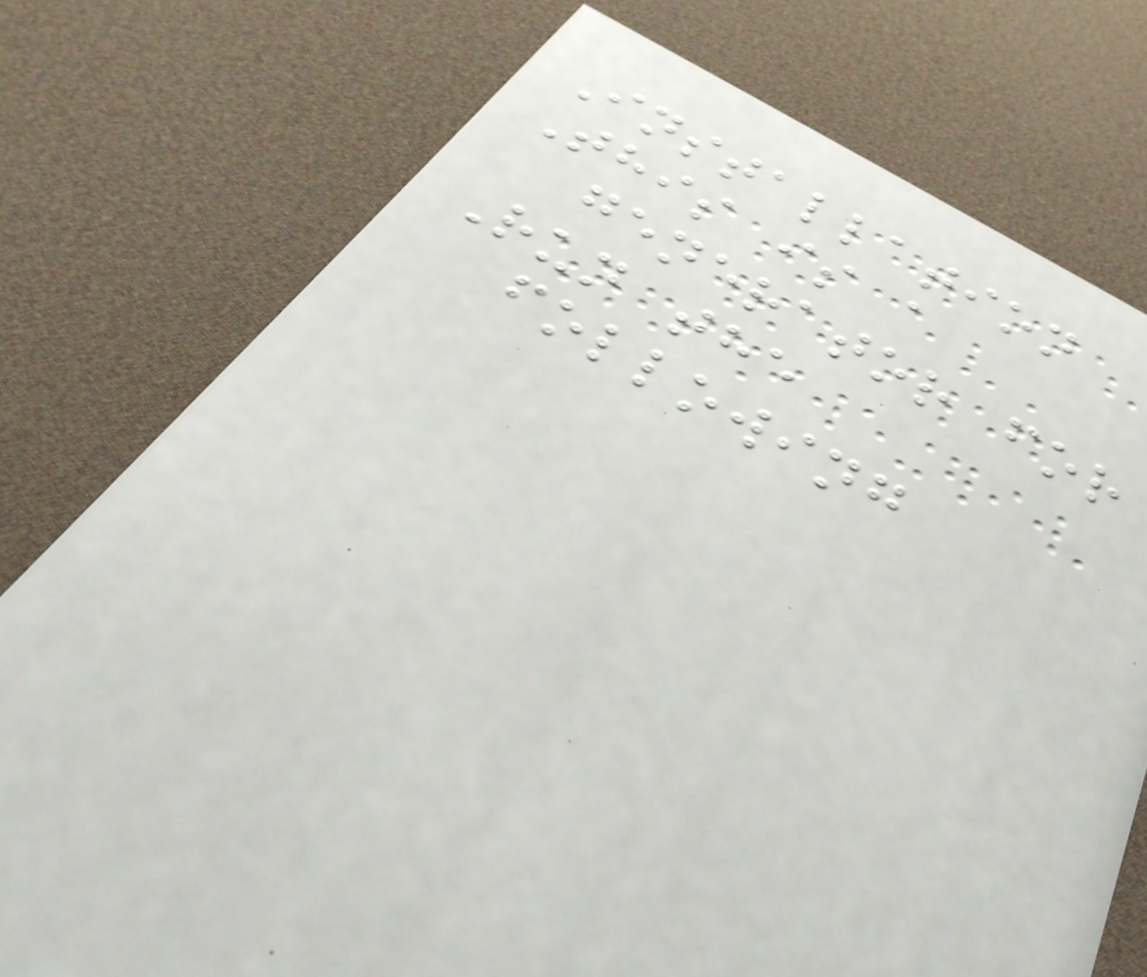Installation
This is a
generator for
Run the
following
